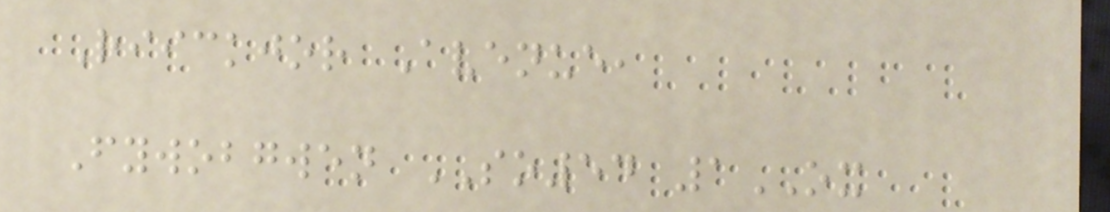Riickjor Avenue,
Fywobgwen SO54 1OX
